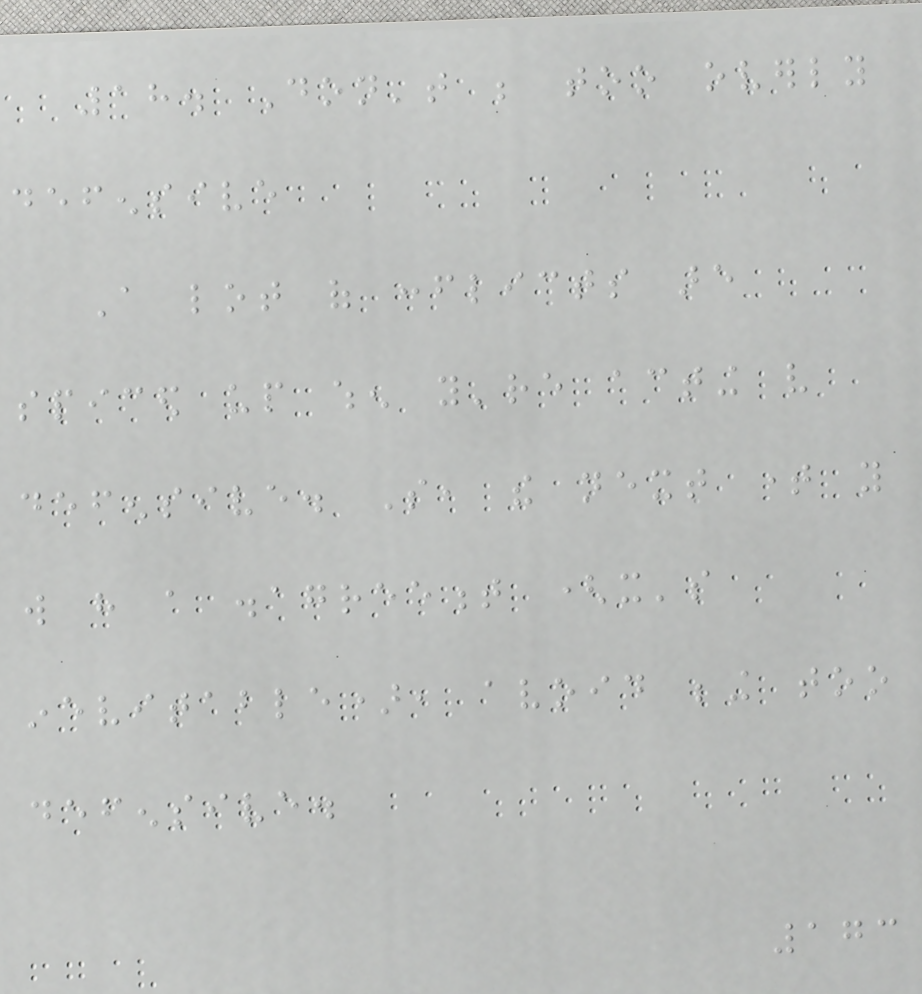18. Don't be too overly
defensive
A lot of conflicts are
spiced up when you're acting very
defensive. So, the next time you
will have a disagreement (it's
inevitable), avoid being too
defensive.
173
